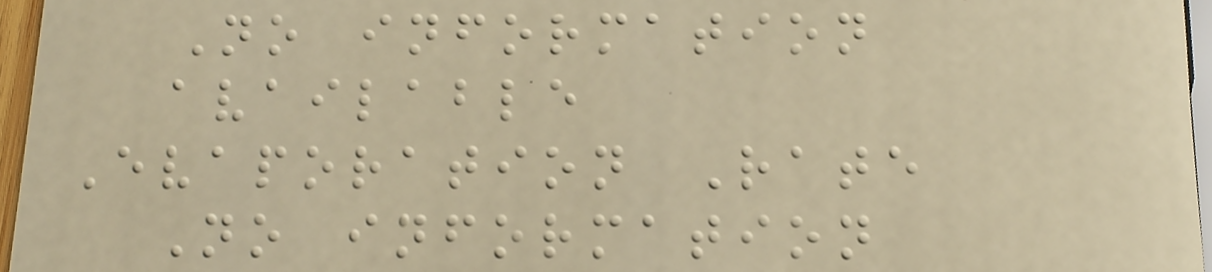No information
available
Evaporation Rate
No information
